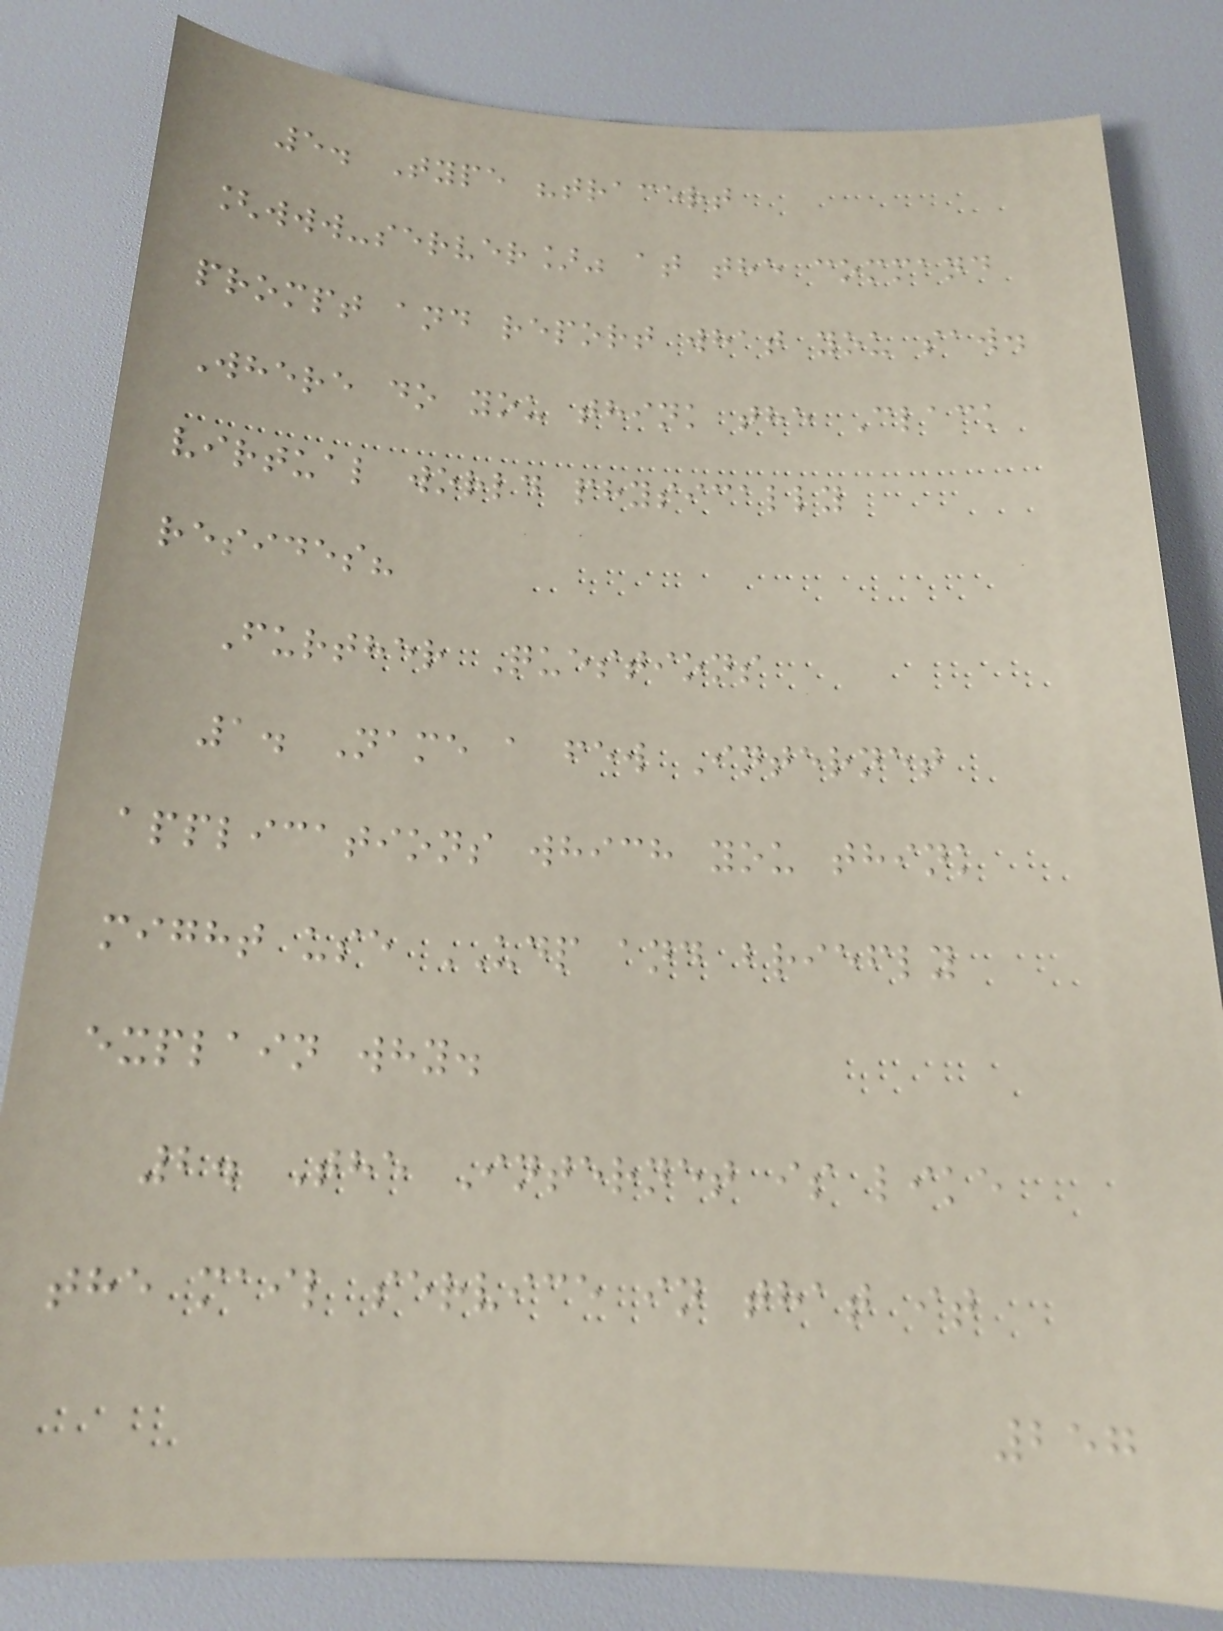5. Type "tracert
[www-server]" at the command
prompt and report what you saw.
Where do you think the Clack
virtual world physically
resides?
Further Questions
1. Name a few Internet
applications which you think
might use UDP and briefly
explain why.
2. The Internet is like
the mail service in that it
257
